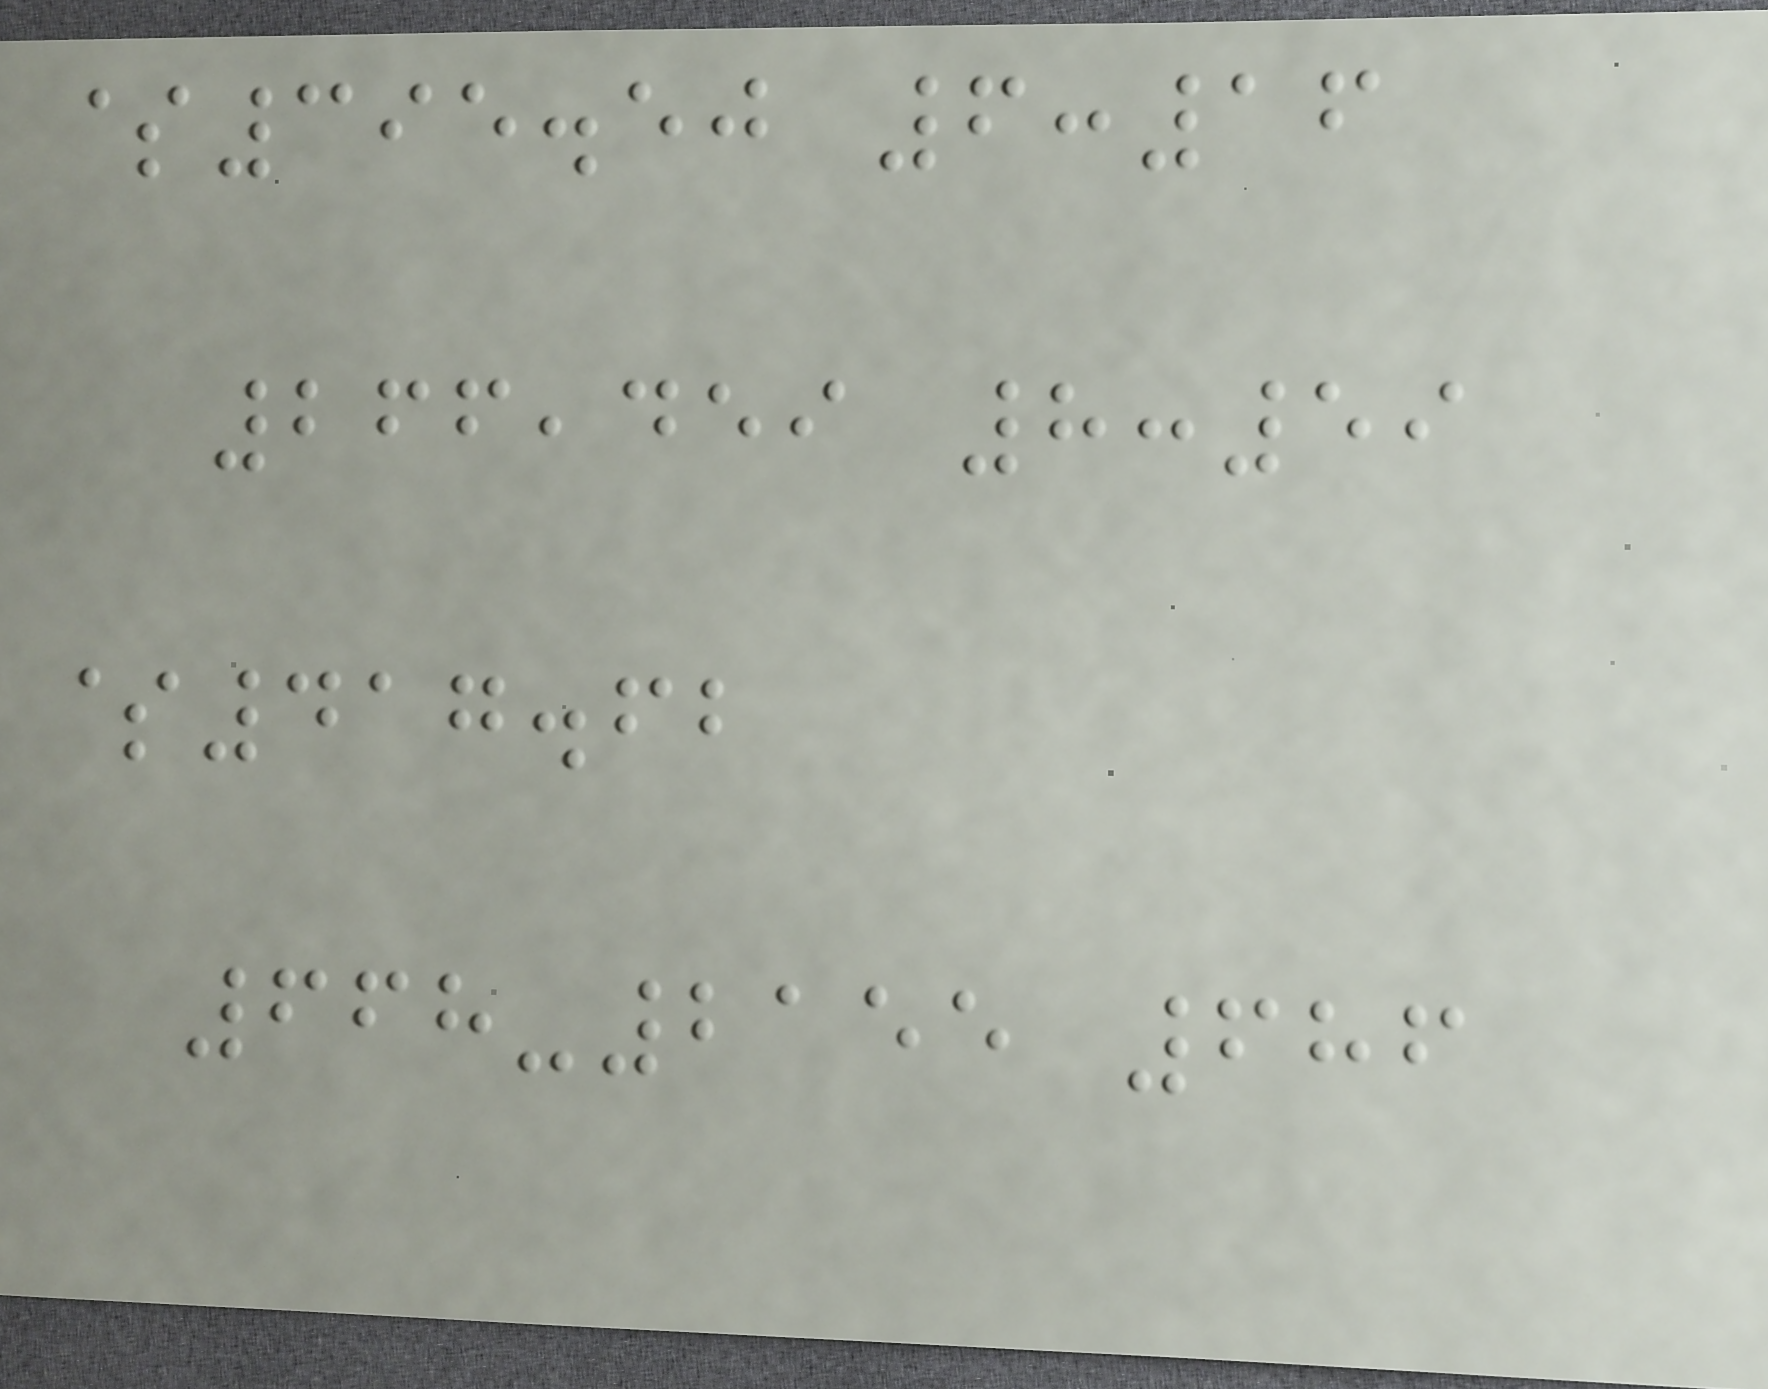$395.50 6:16
266,459 8:59
$417.62
668-2155 686
